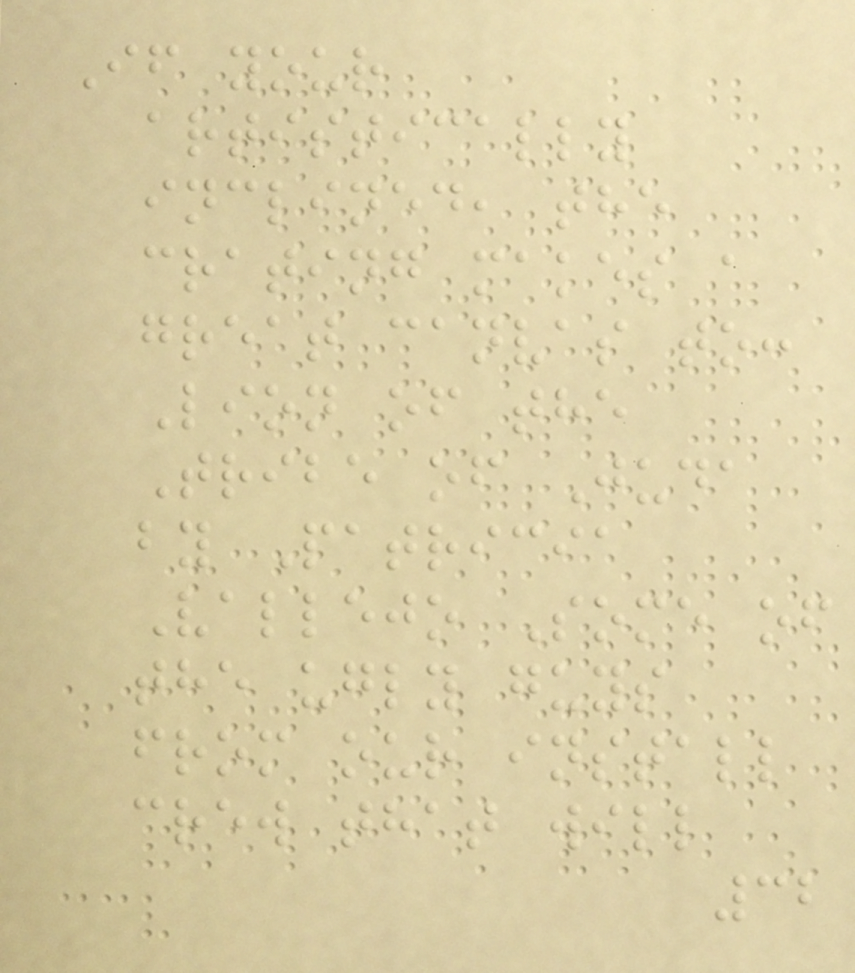If your
artistically
inclined, the
crating makes a
great canvas to:
Lion of the
Tribe of Juda
by Patricia
Vallejo Some of
the ugly guys
from our install
crew that will
32
